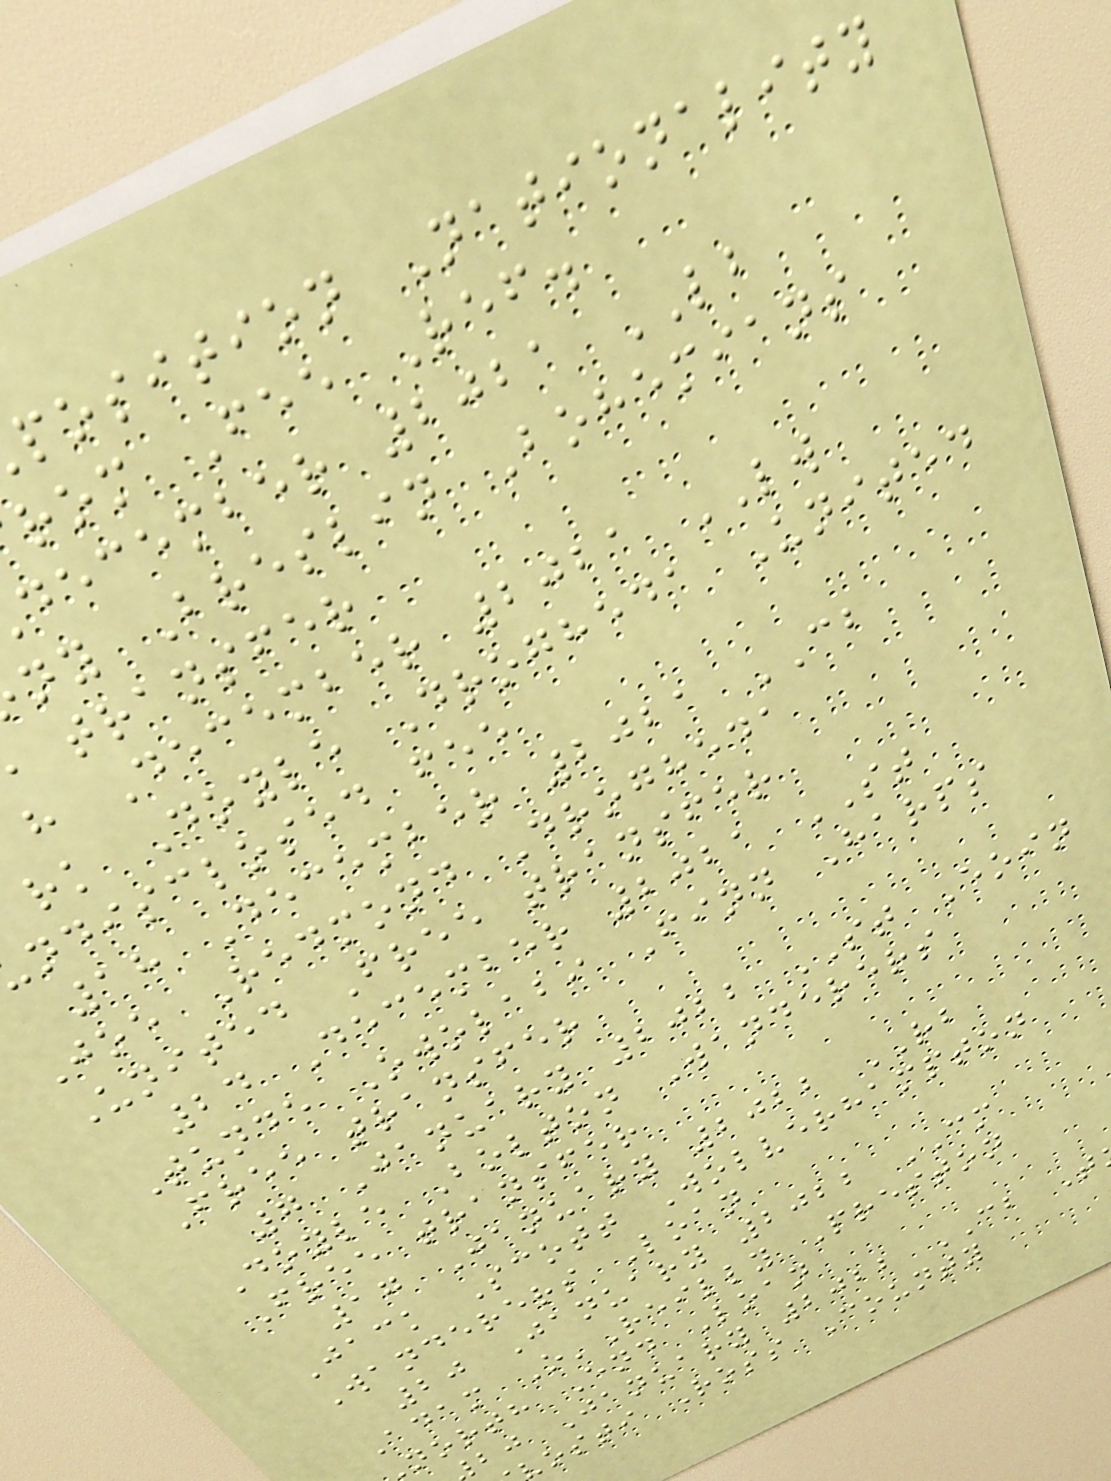position Nationality
rom Fee Ref.
december 2021 LB
ny Breslin Bohemians
transfer
h December 2021 LW
rk Doyle Drogheda United
ndisclosed fee
18 December 2021 CB
Joe Redmond Drogheda
United Free transfer
24 December 2021 ST
Tunde Owolabi Finn Harps
Free transfer
7 January 2022 ST Eoin
Doyle Bolton Wanderers
Free transfer
17 January 2022 RB
Jack Scott Wolverhampton
Wanderers Loan
20 January 2022 CM
Adam O'Reilly Preston
north End Loan
bj January 2022 CB T
osti Ross County
